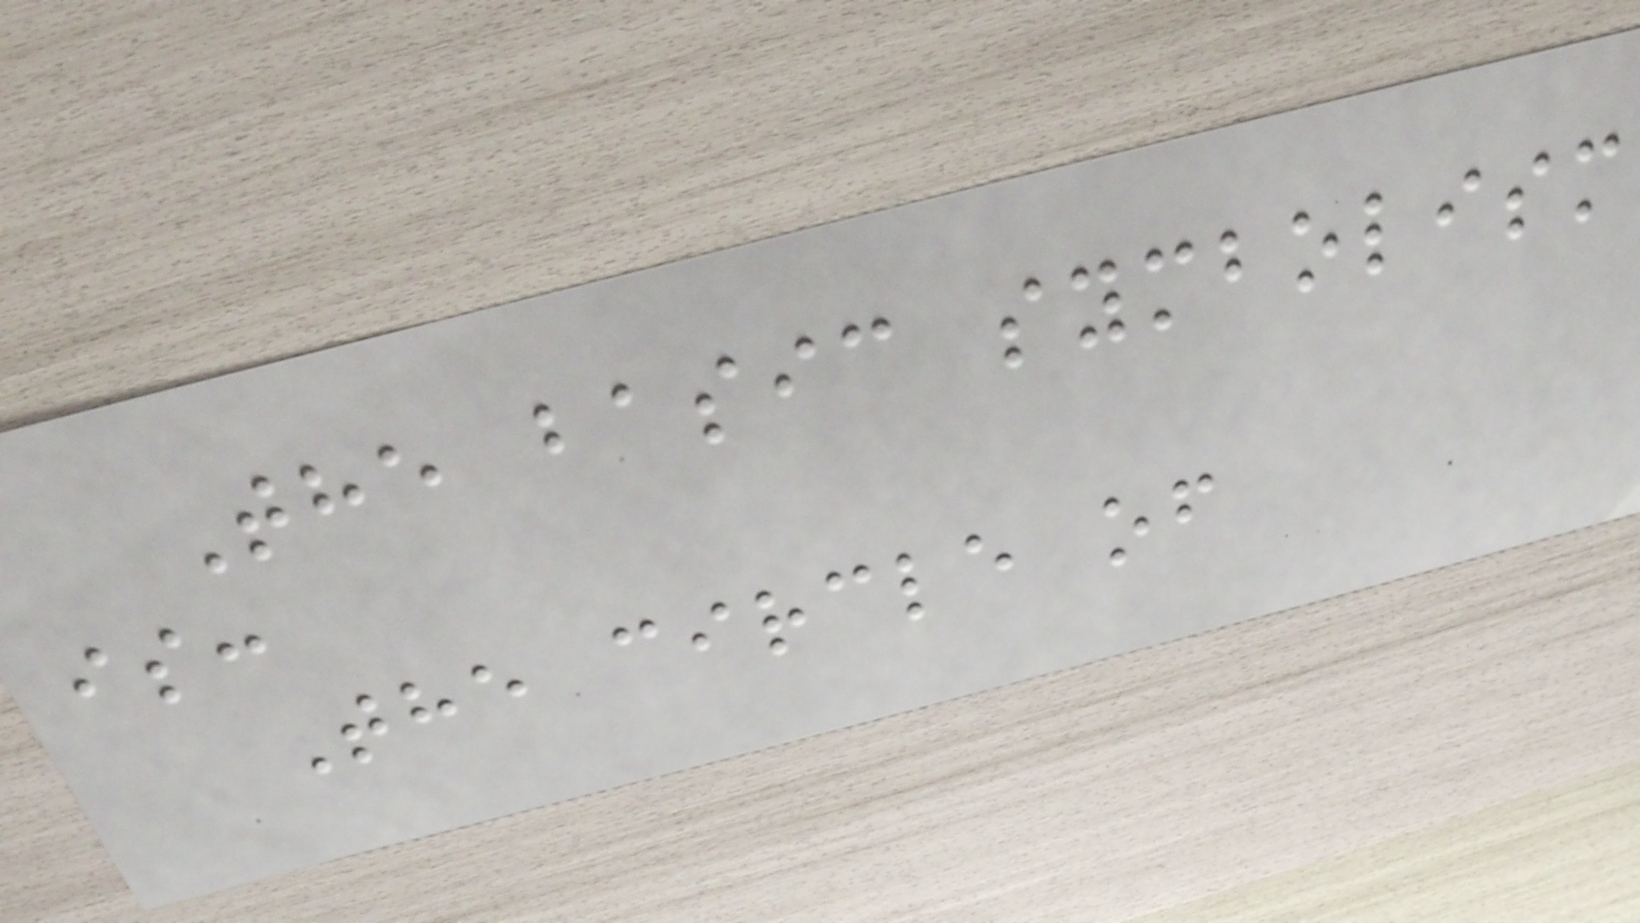The basic symbolism
is:
The circle of
